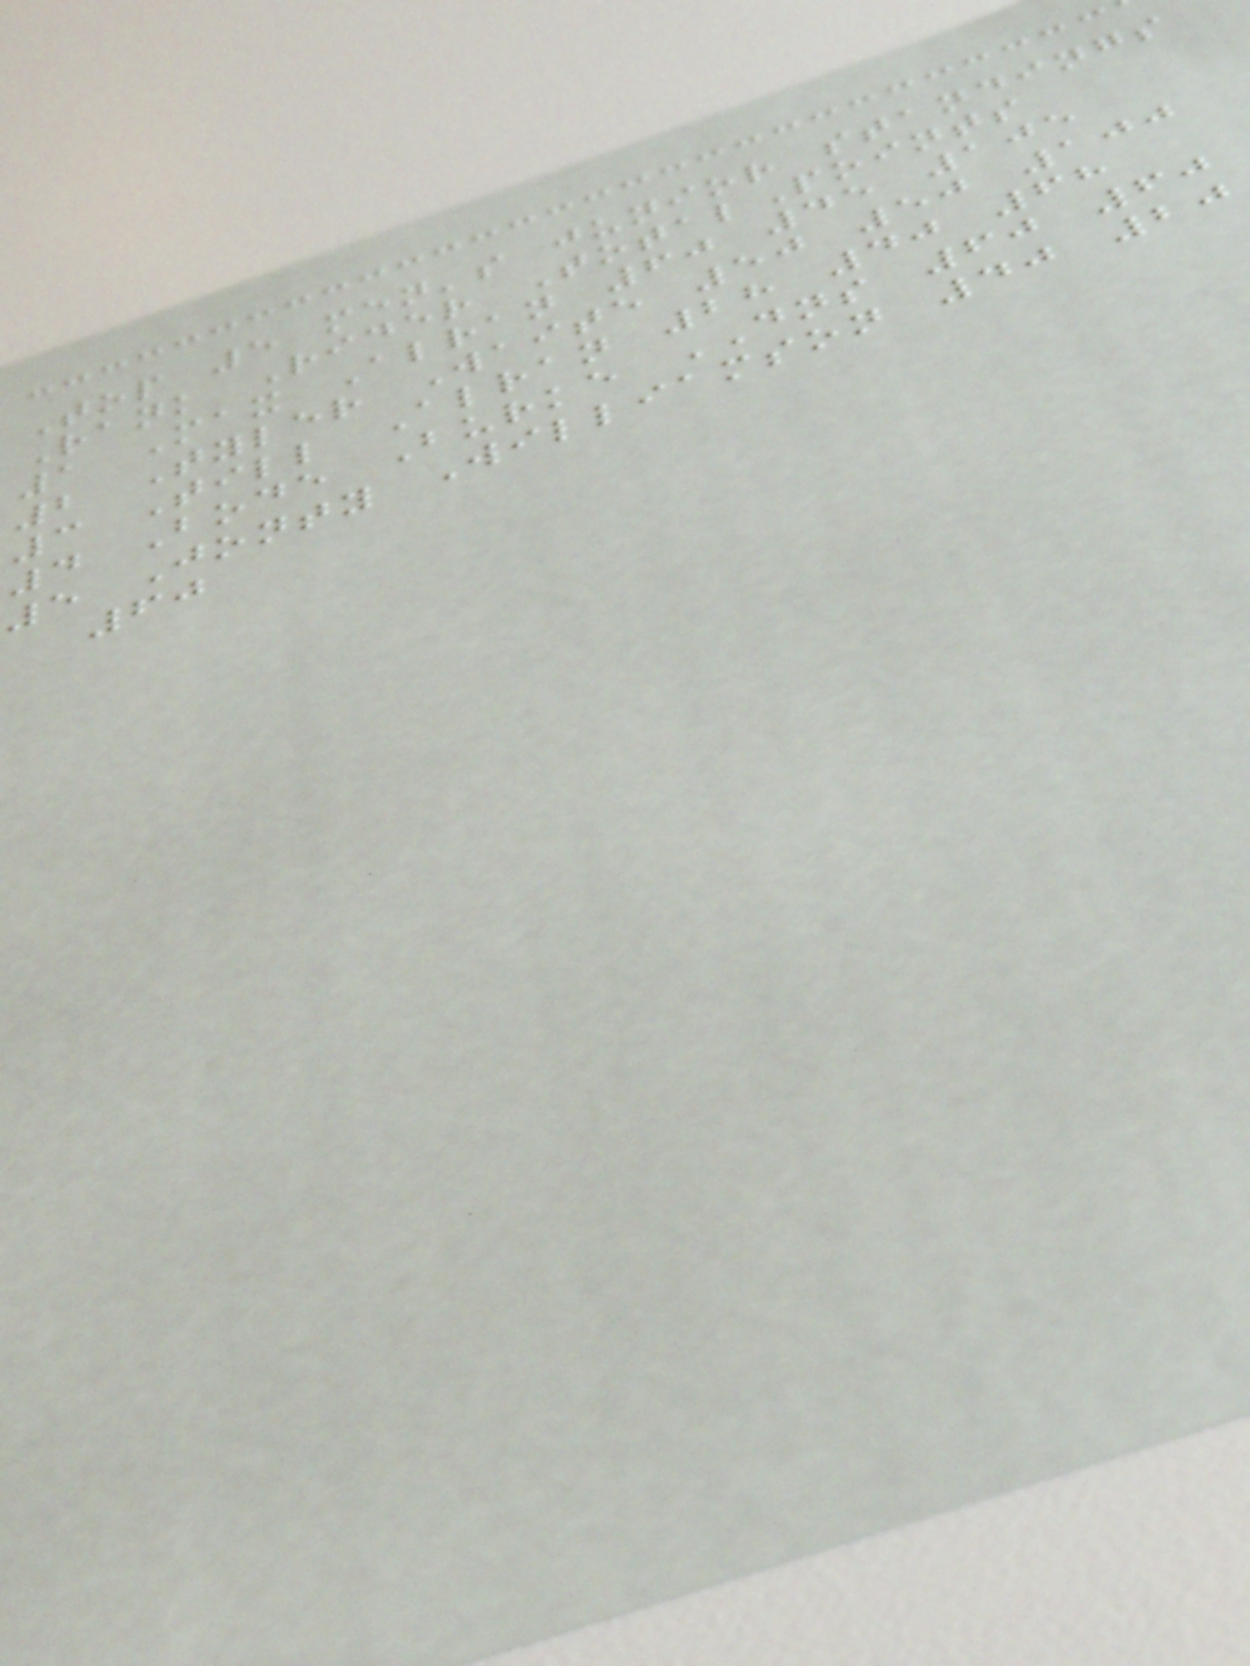Top 5 men's junior standings
Rank Rider TotalPoints
1 Max Alran 60 45 105
2 Tyler Waite 50 50 100
3 Till Alran 28 40 68
4 Bode Burke DNS 60 60
5 Jonty Williamson 40 20
60
